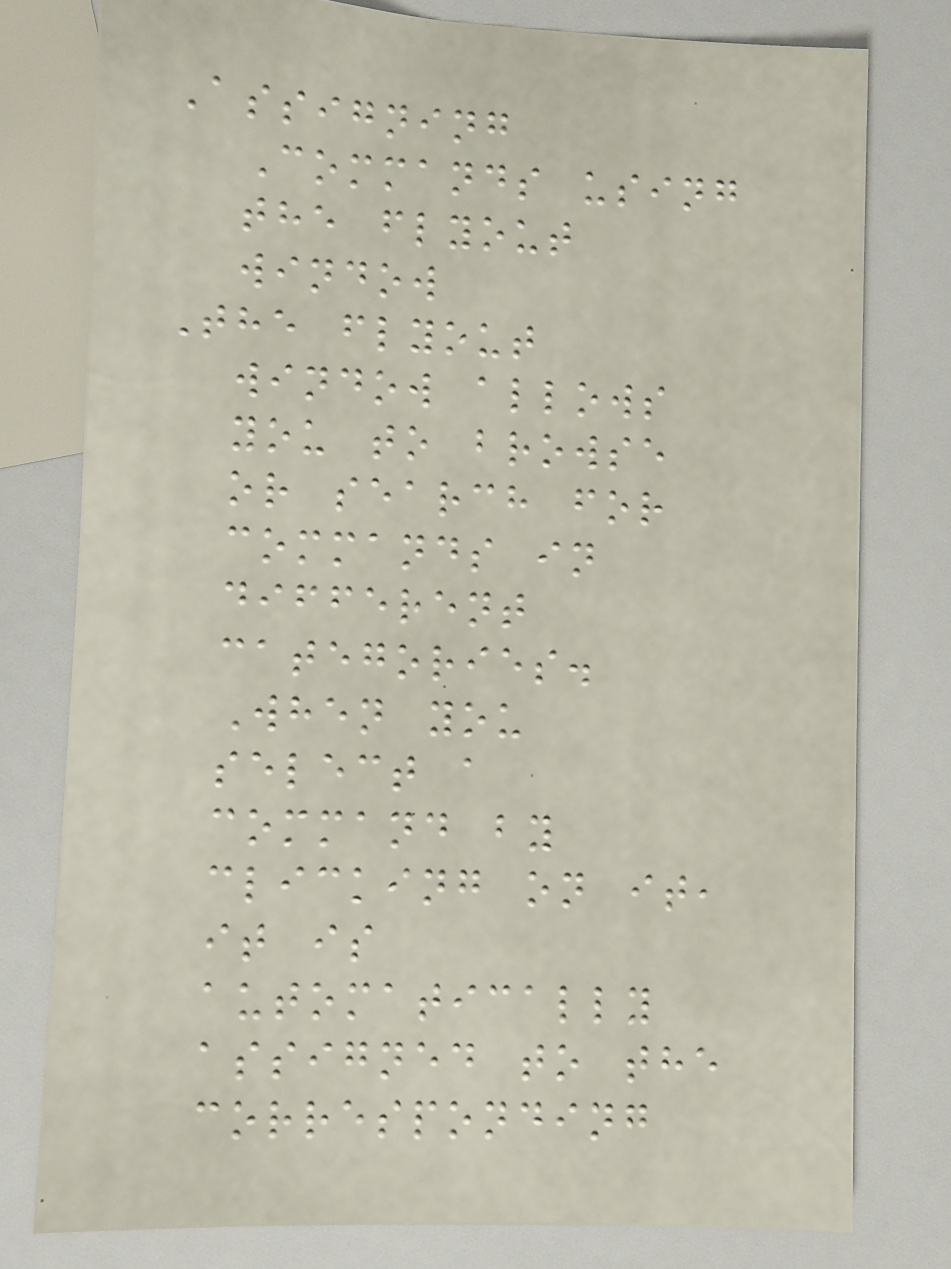Assigning
Commands using
the flyout
window
The flyout
window allows
you to browse
or search for
commands in
different
categories.
When you
select a
command by
clicking on it,
it is
automatically
assigned to the
corresponding
